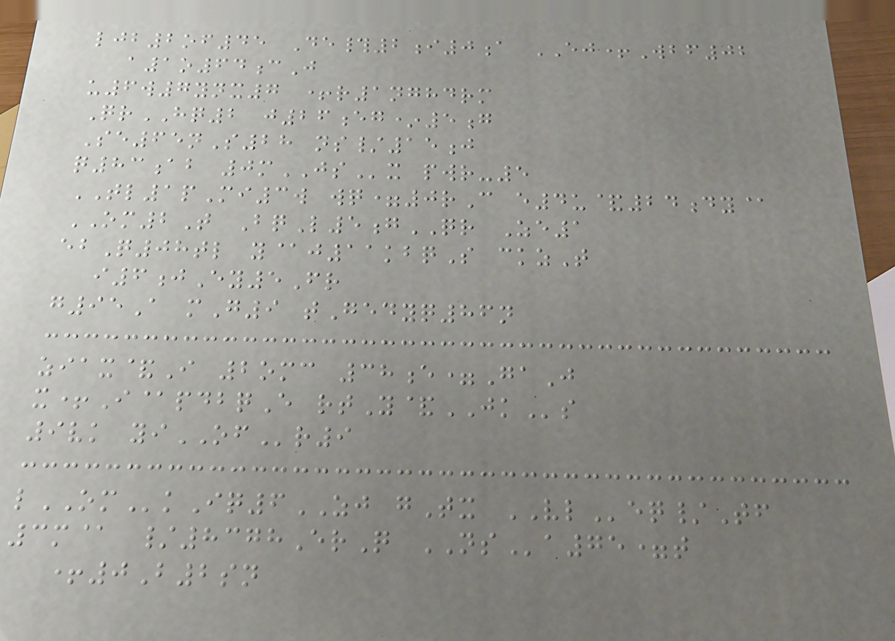ljb2of45 De#2i0a EJ+Wbf02
a1o64cJ
u6w7ynx7 +r1nghdrm
QrHQ2 j26eg*5g
Se65nS28 ns/15j
q83ab 0mJSx pwr-5
TL1pMi3w wq=0rC e4u&24dy@
OM2T BqL5gQR Ze1
ebQ08tl y@j11kbqS ckzT
i6jEy5Fr
g95A mG9 tGedyq86n
ziax&I 2omc 38e=GaJ
x+I@pdbqE rtY&JKs
9vk yiOFr9
lOMkIq6ZJ gTx VLeq/Tf
3m@ /8378ErQ NSa75=t
+0B2sn
